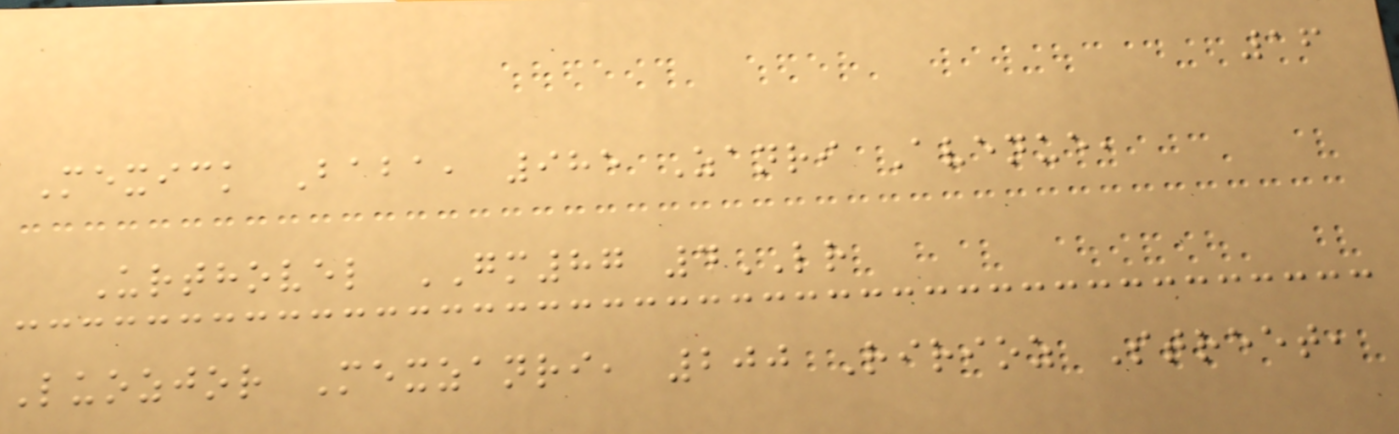16
Mexick Baba, 985 Zanri Avenue,
Urthovel GM87 4LR
Luozjor Mexzanri, 200 Ririoz Street,
